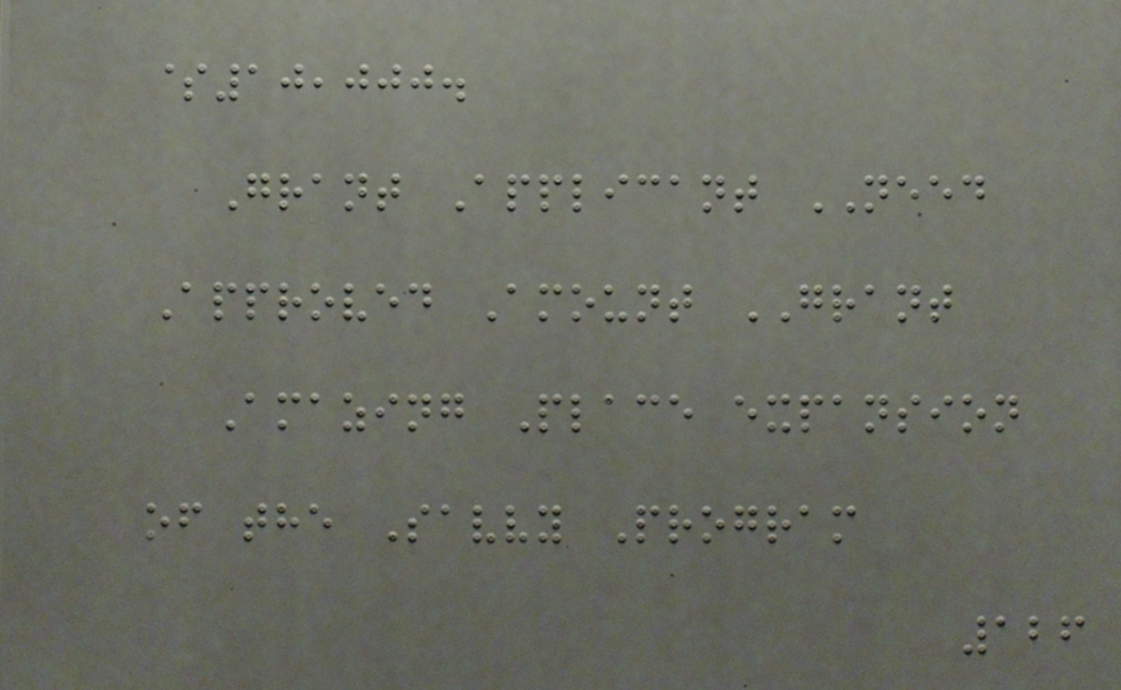$10,000.
Grant Applicant NEED
Approved Amount GRANT
Amazing Place expansion
of the Savvy Program
126
